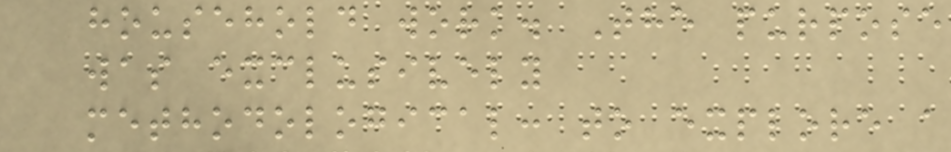household work. The purpose
was exclusively
methodological: to explore a
